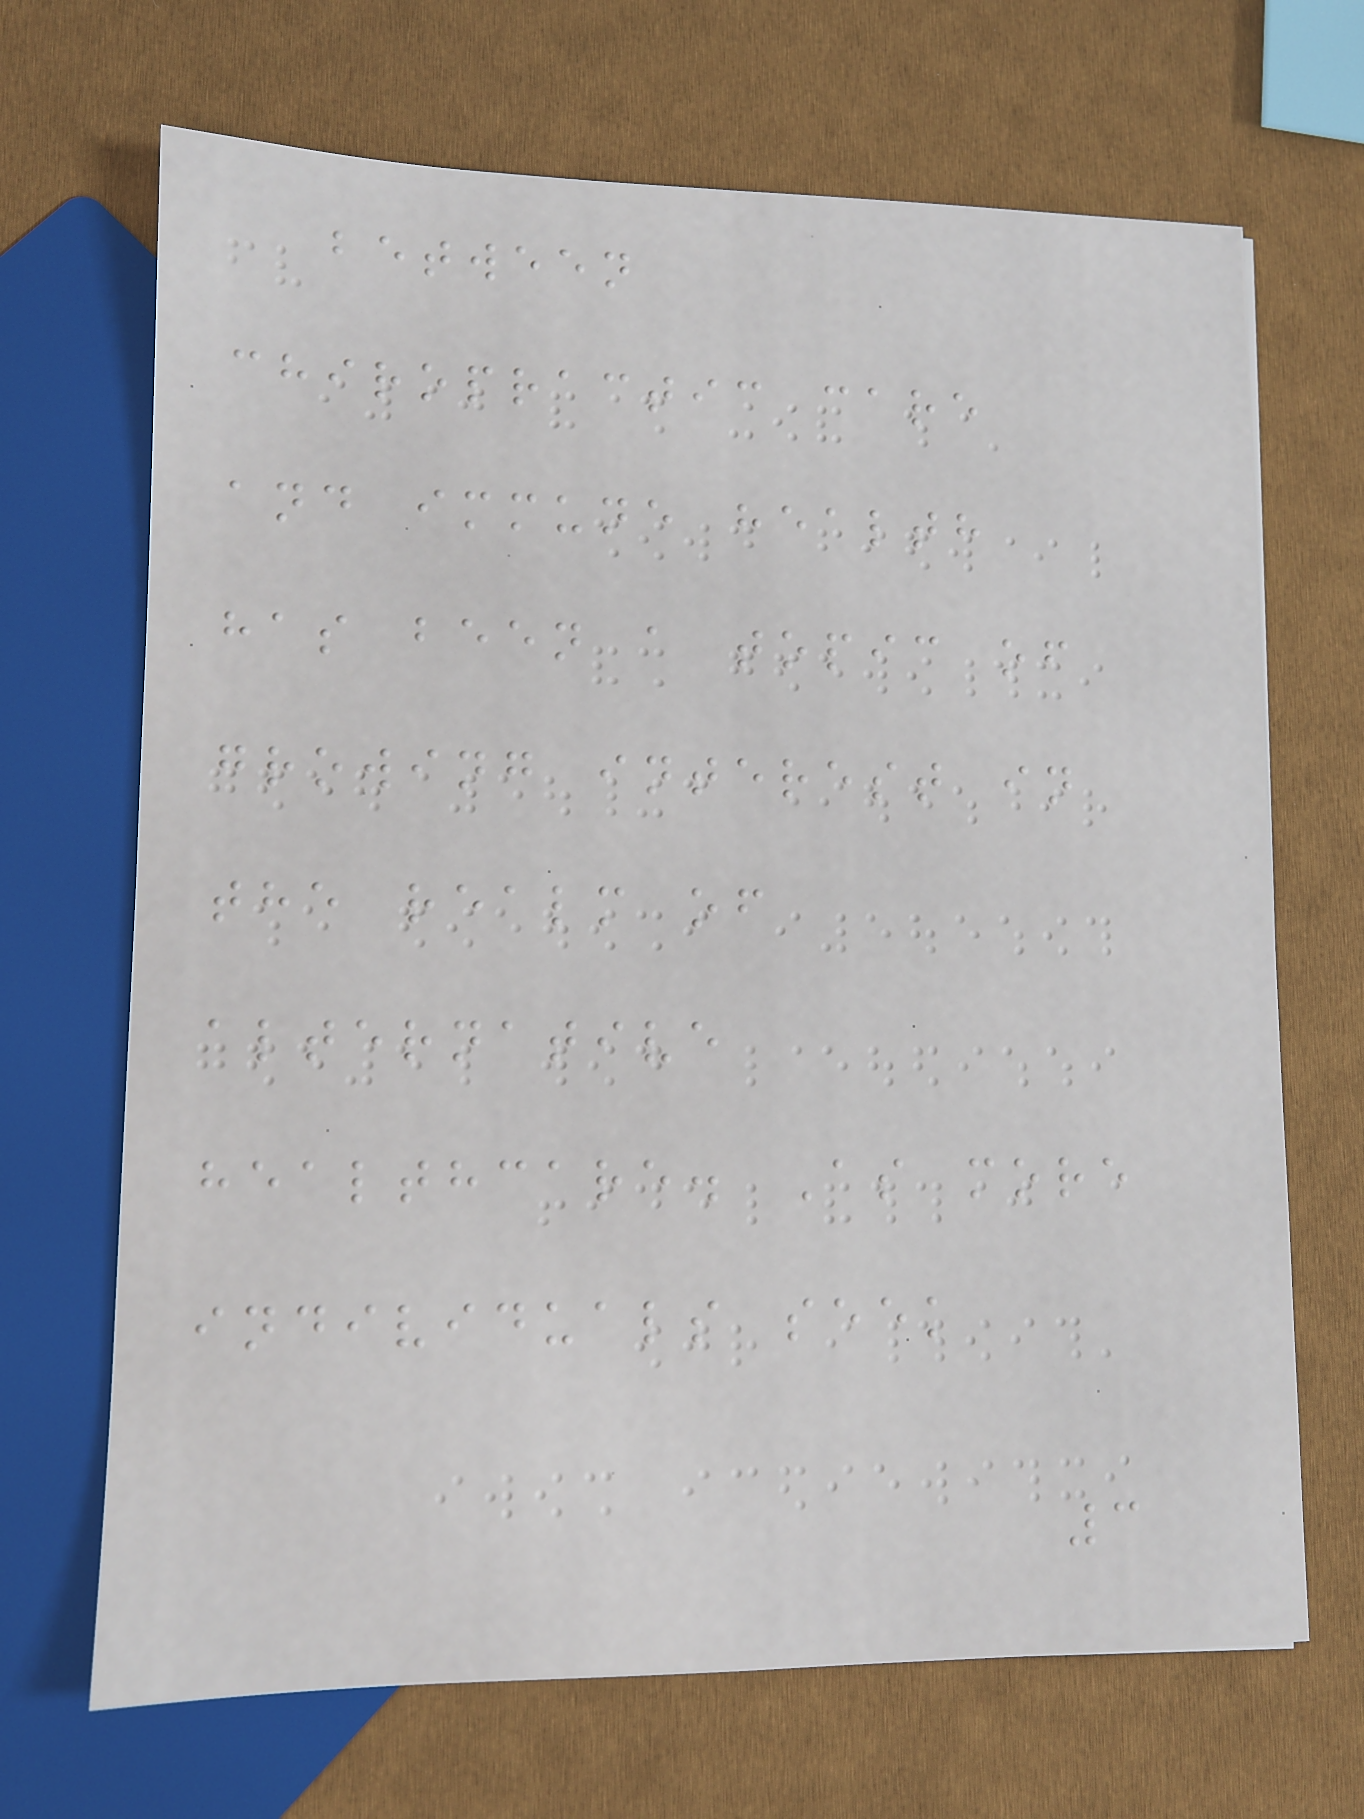between
chiropractic care
and immune health
has been a topic of
growing interest in
the realm of
alternative
healthcare. As more
individuals seek
3
